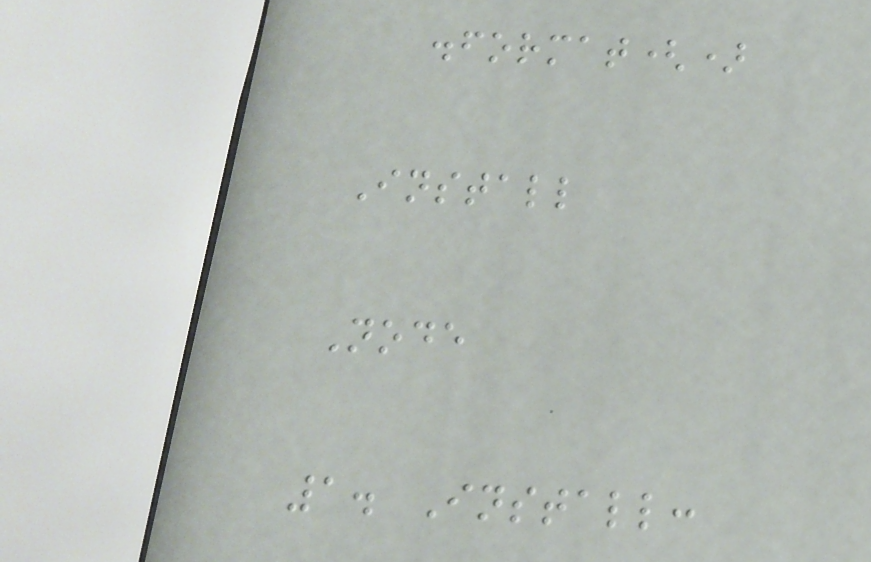.format()
Install
Node
1. Install:
